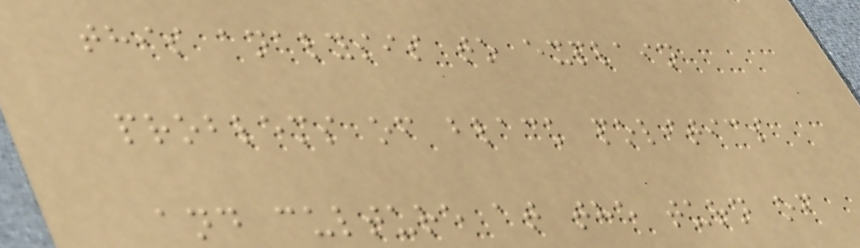this analysis to explain
problems of black politics
and culture at the turn of
